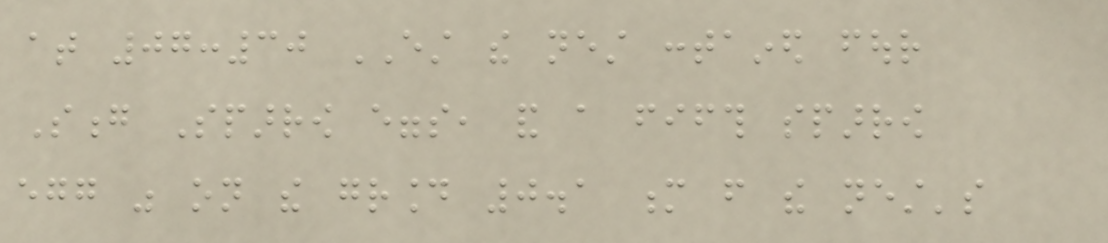at 07:30 EST the nest contained four
Song Sparrow eggs, and a fifth sparrow
egg was on the ground 0.1 m from the nest's
